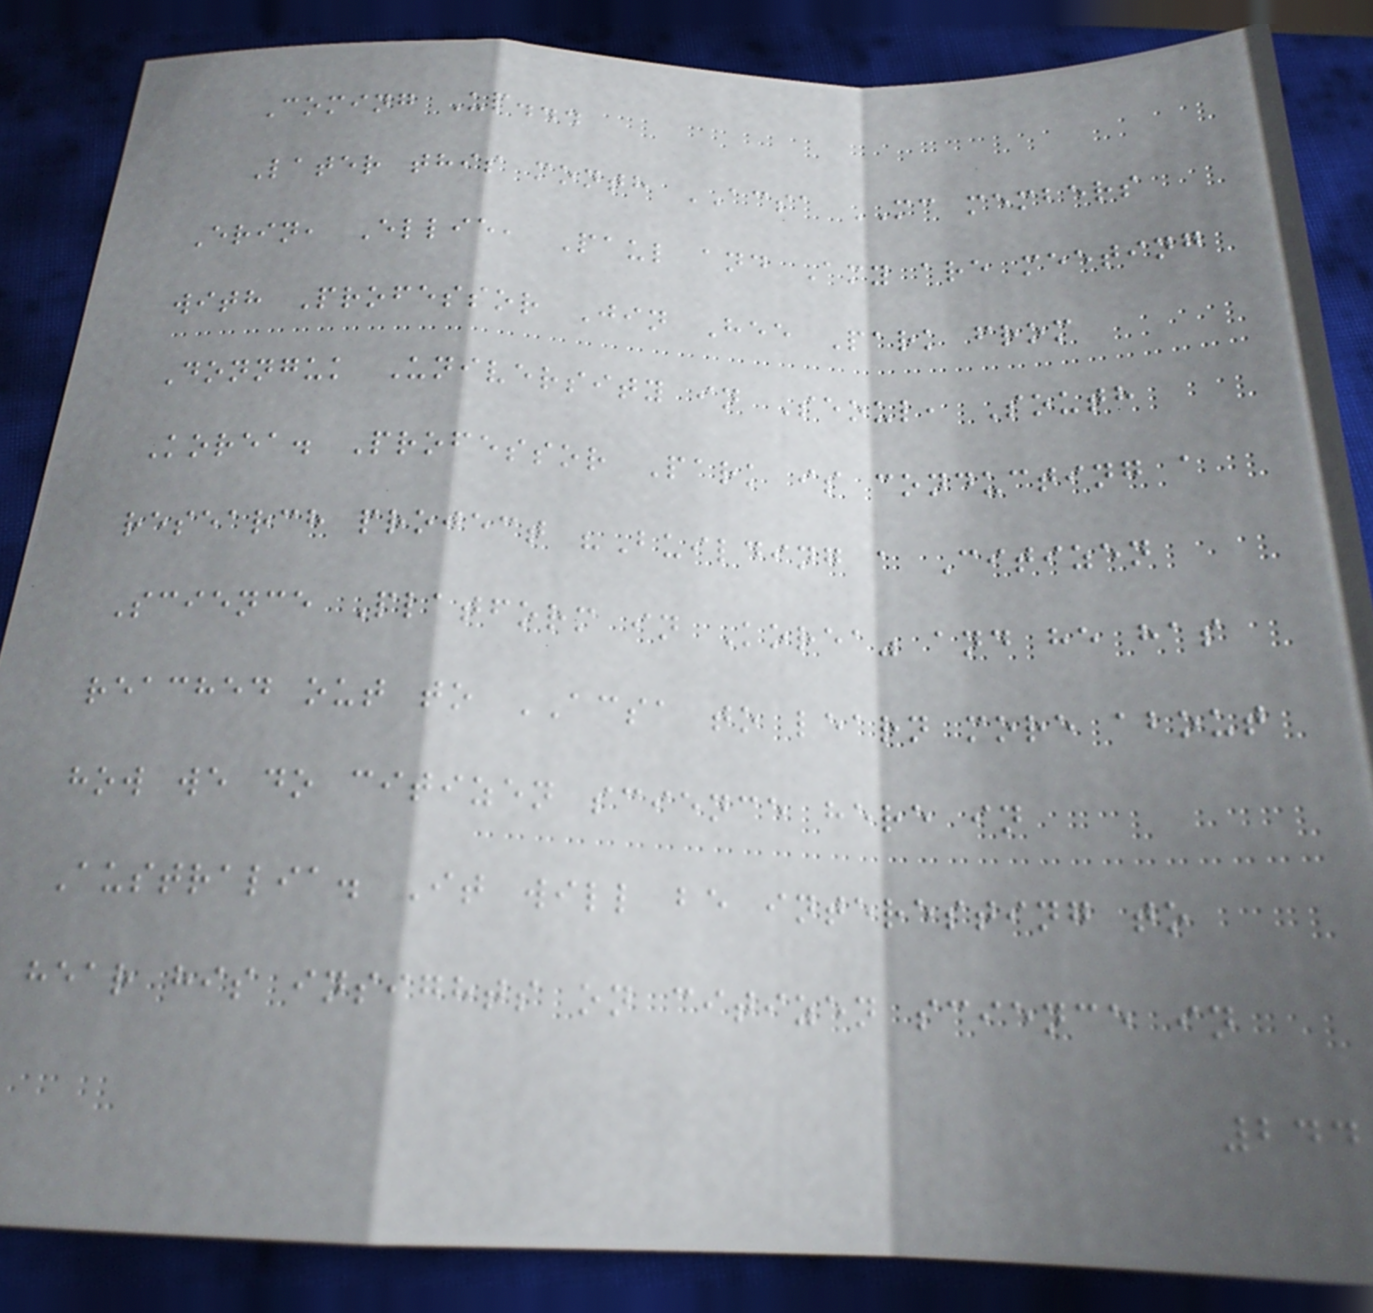Coming Up...
Later this month ACSA MC members
Erin, Ellie, Paul and Amy are meeting
with Professor Jin Hee Park from
Donnguk University in Seoul, South
Korea. Professor Park is conducting a
research project "Building a Citizen
Science Platform in Korea" and he has
reached out to ACSA to learn more about
how we do citizen science here in
Australia. It will be interesting to
hear his insights on citizen science in
244
